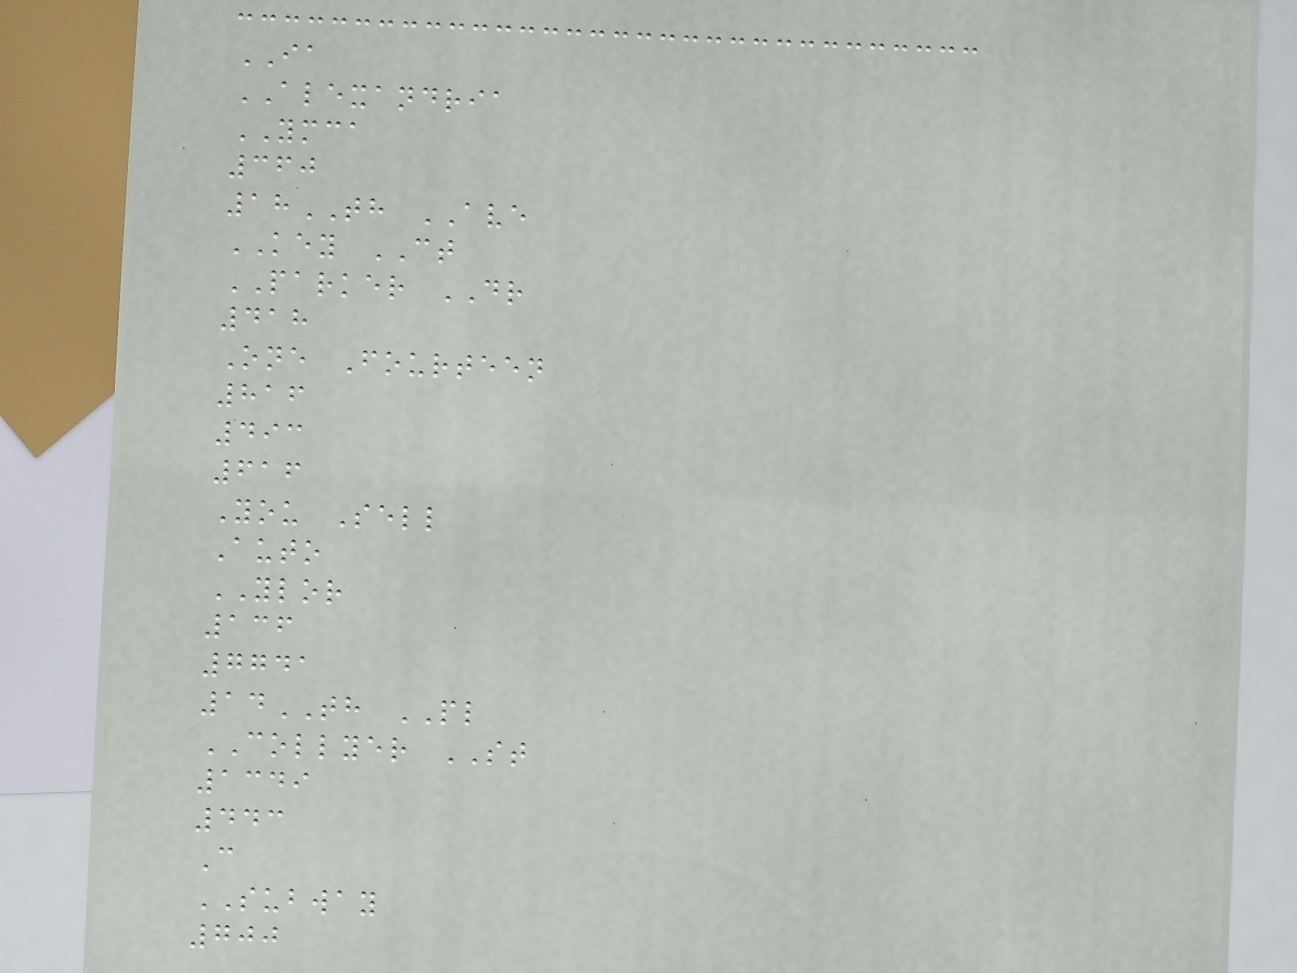IA
ALEXANDRIA
YMCA
360
18TH AVE
KEY CT
PARKER DR
418
One Fourteen
816
493
616
You Sell
Auto
YLOR
136
7741
14TH PL
COLLYER ST
1349
443
C
SUBWAY
700
